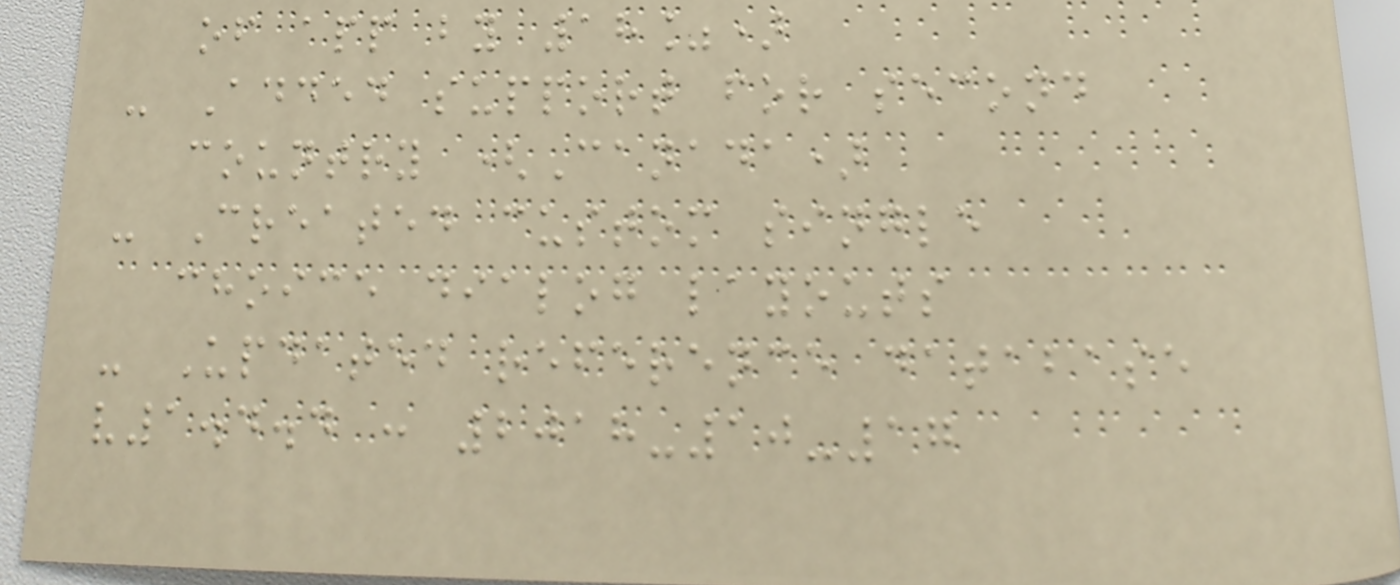of app by 18%)
- Added support for second
country (Canada)
- Created custom single
choice dialog layouts
- Updated reference database
v1.4.4 : 2018-10-17
